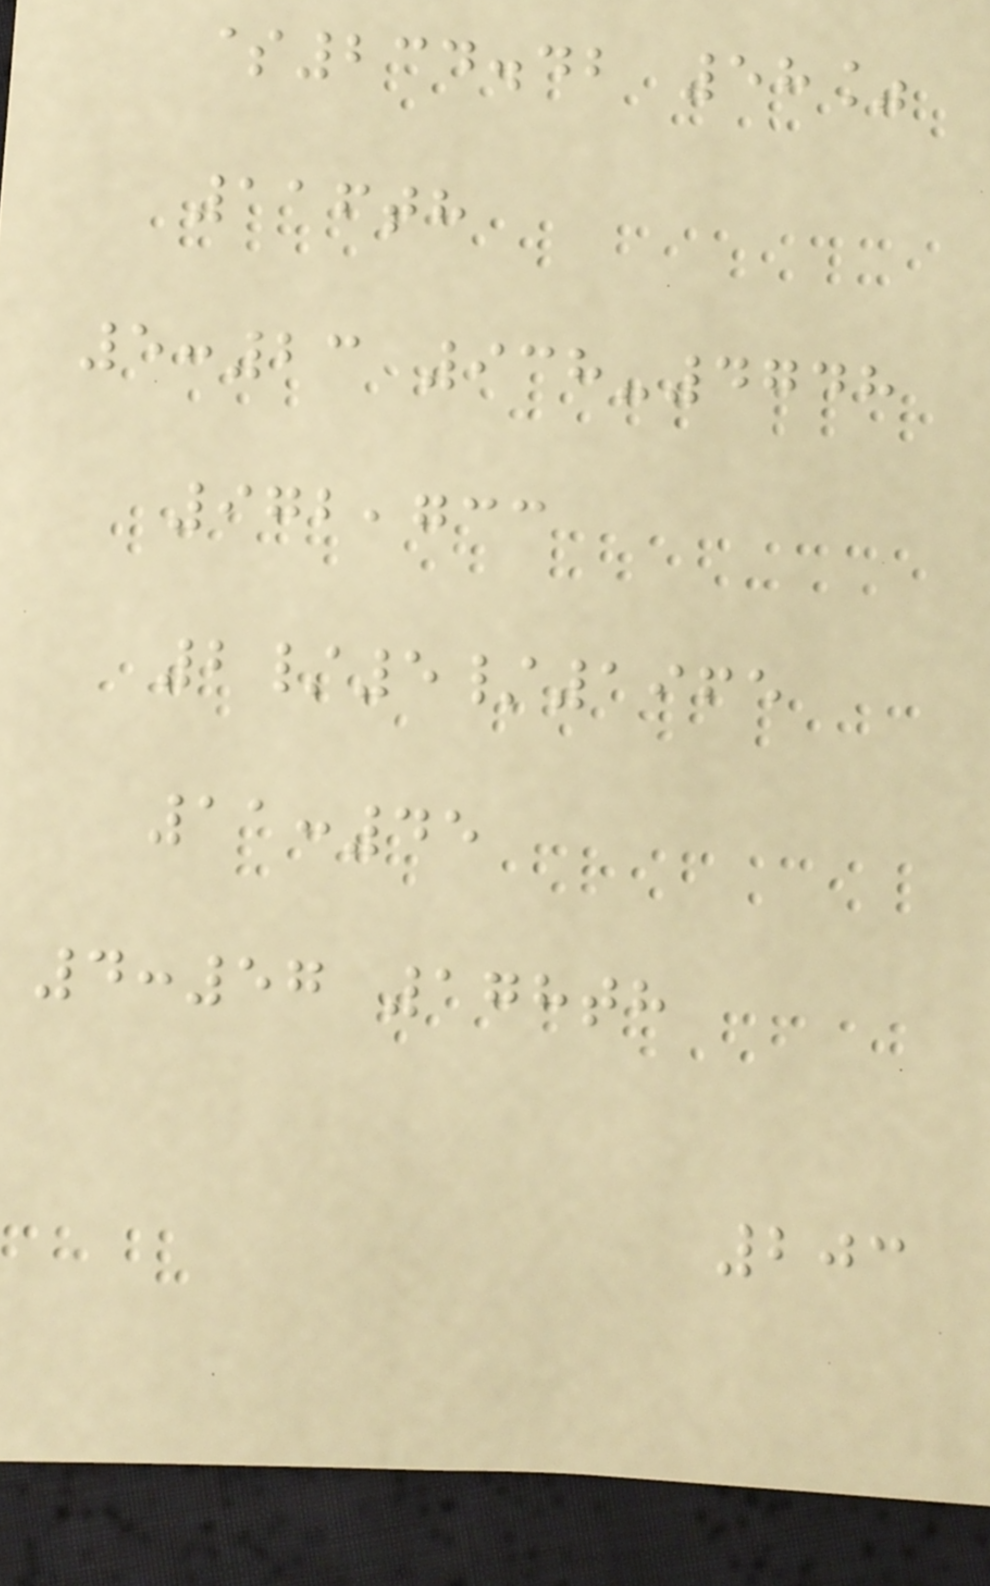$234.42 58%
116th
5:23 938-4748
972,733
2/5/1965
11:45
4:57 178th
203
